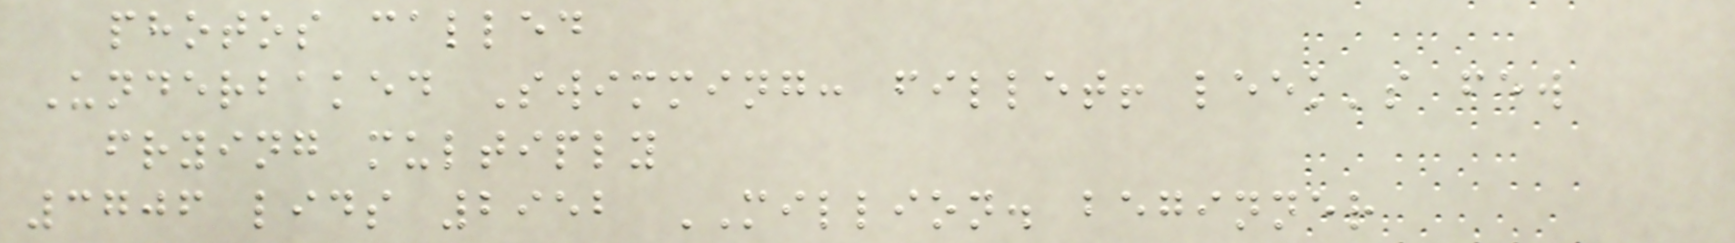photos called
Underbaked Swimming: fillet! leek's few
frying multiply
3706 lids 2952 MILLION. beginner
